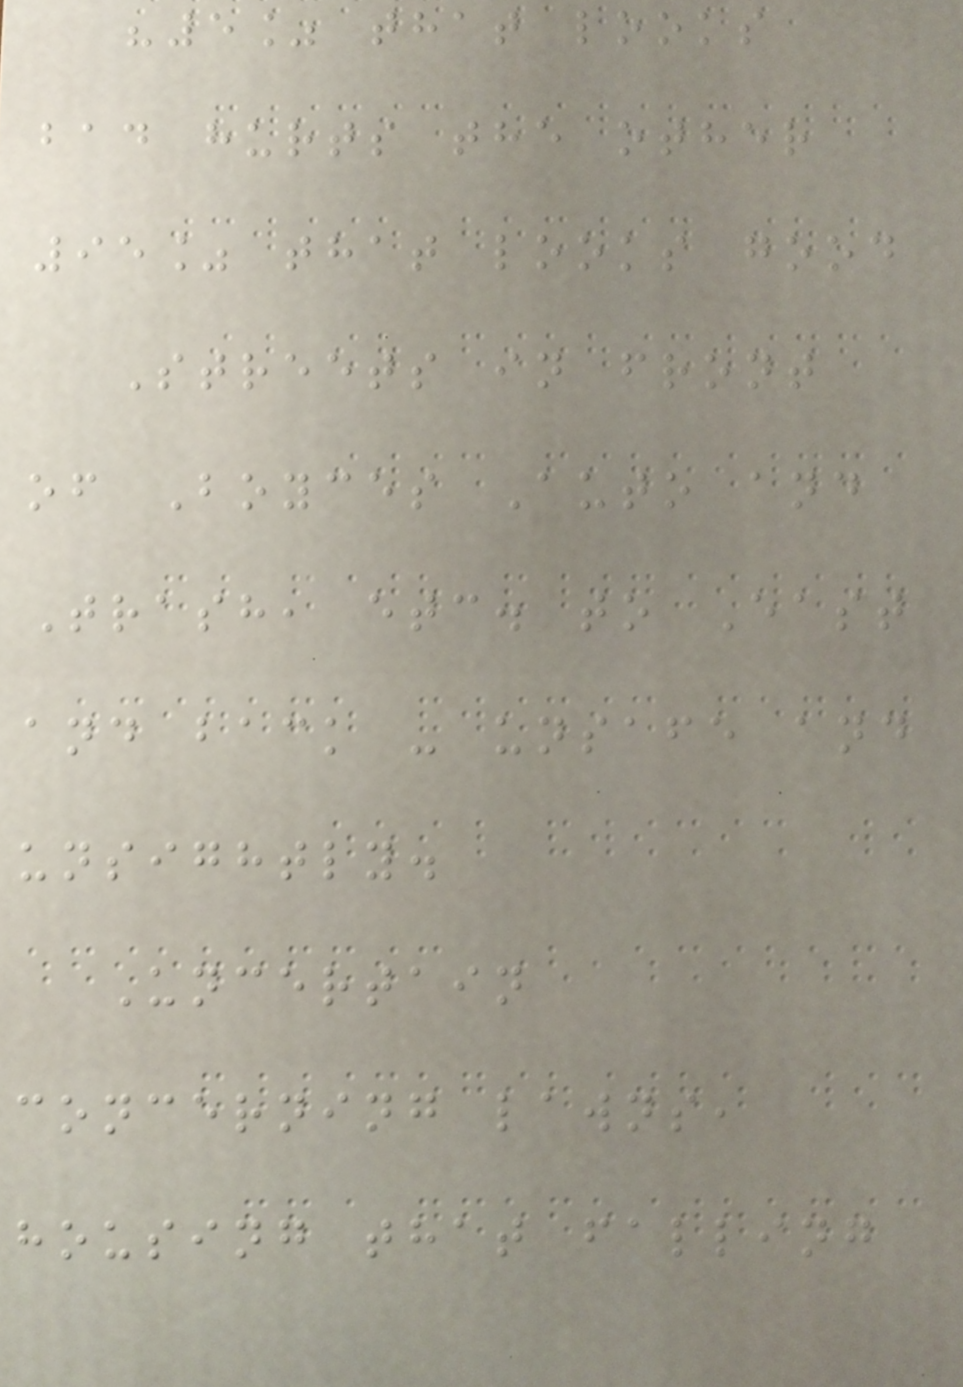"5% that looks
bad hurts the other
95% that looks good
Streets in front
of Boyces Auto and
Trash, etc. to East
and back - unsafe and
unsightly.
Uncertain
concerning lawns,
housing that falling
